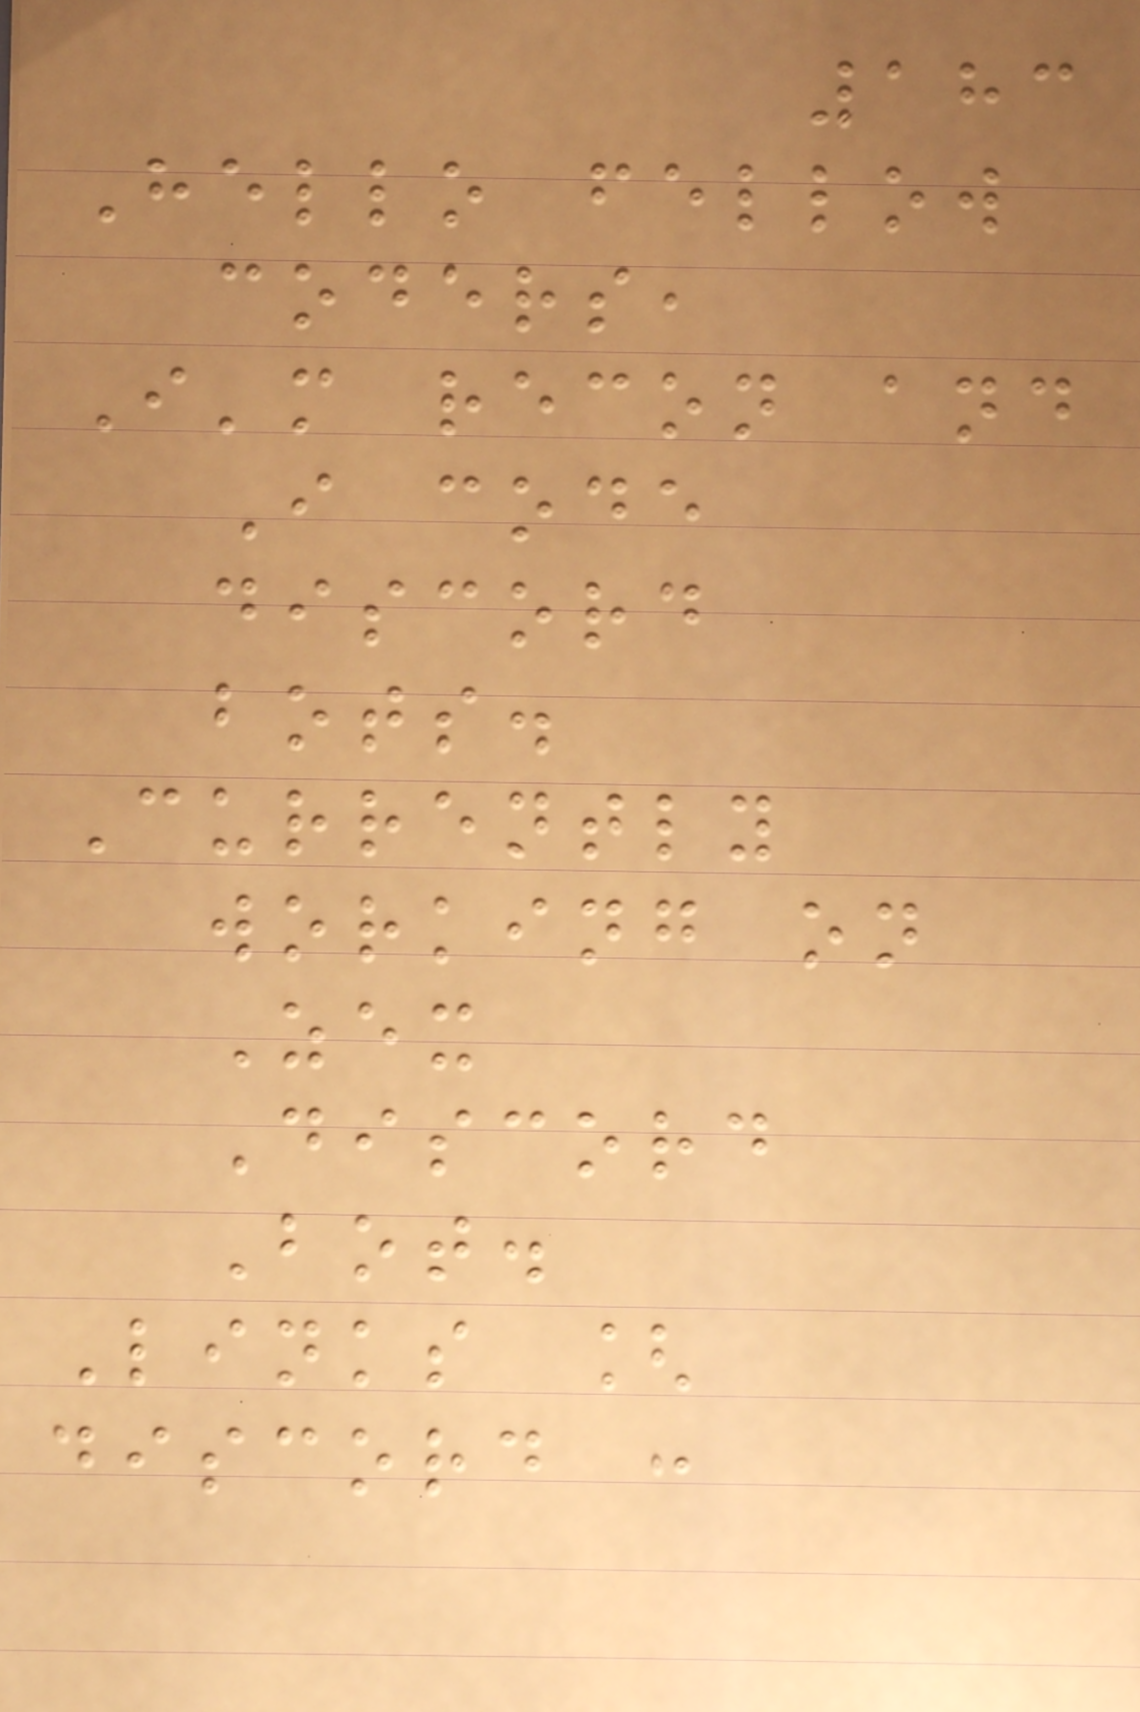183
Hello fellow
coders,
I'm recon and
I code
discord
bots.
Currently
working on
Zex
Discord
Bot.
Links [
discord :
